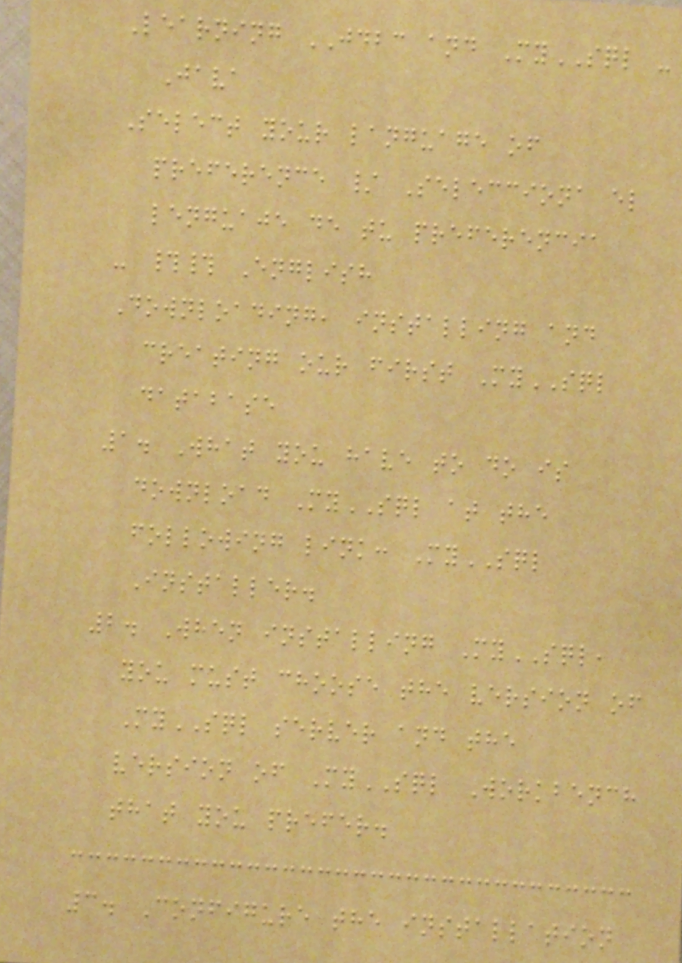Learning JDBC and MySQL -
Java
Select your language of
preference / Selecciona el
lenguaje de tu preferencia
- ## English
Downloading, installing and
creating our first MySQL
database
1. What you have to do is
download MySQL at the
following link: MySQL
Installer.
2. When installing MySQL,
you must choose the version of
MySQL server and the
version of MySQL Workbench
that you prefer.
3. Configure the installation
